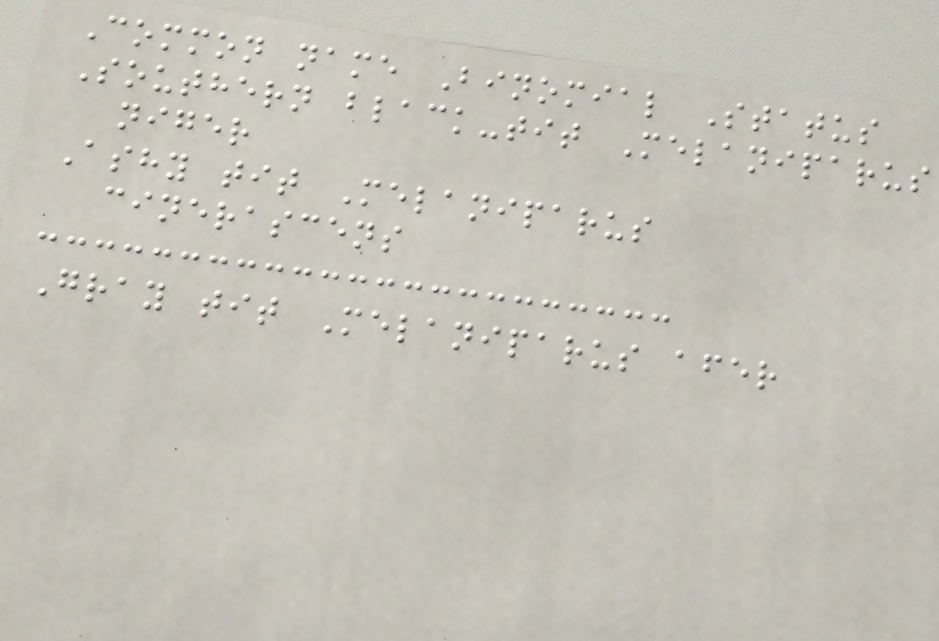Common name Binomial Status
Southern black-tit Melaniparus
niger
Ashy tit Melaniparus
cinerascens
Gray tit Melaniparus afer
